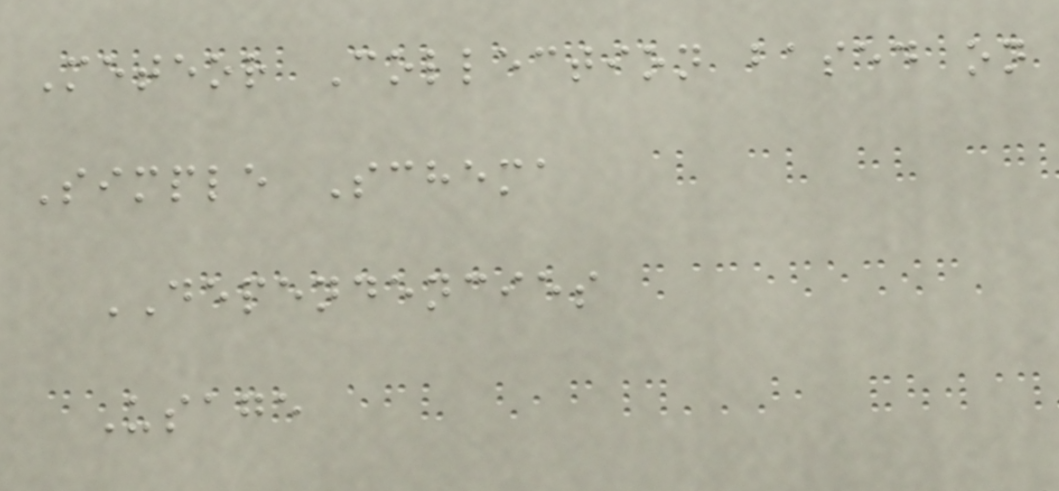Meteor Collection based on
Simple Schema
DEPENDENCIES
Usage
